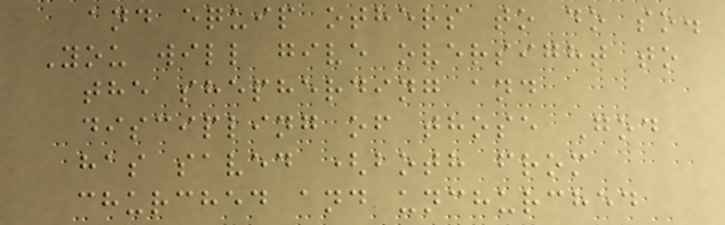and equip others to do so.
You will give oversight to
the shepherding and
discipling of those God
has saved (both from
churched and unchurched
